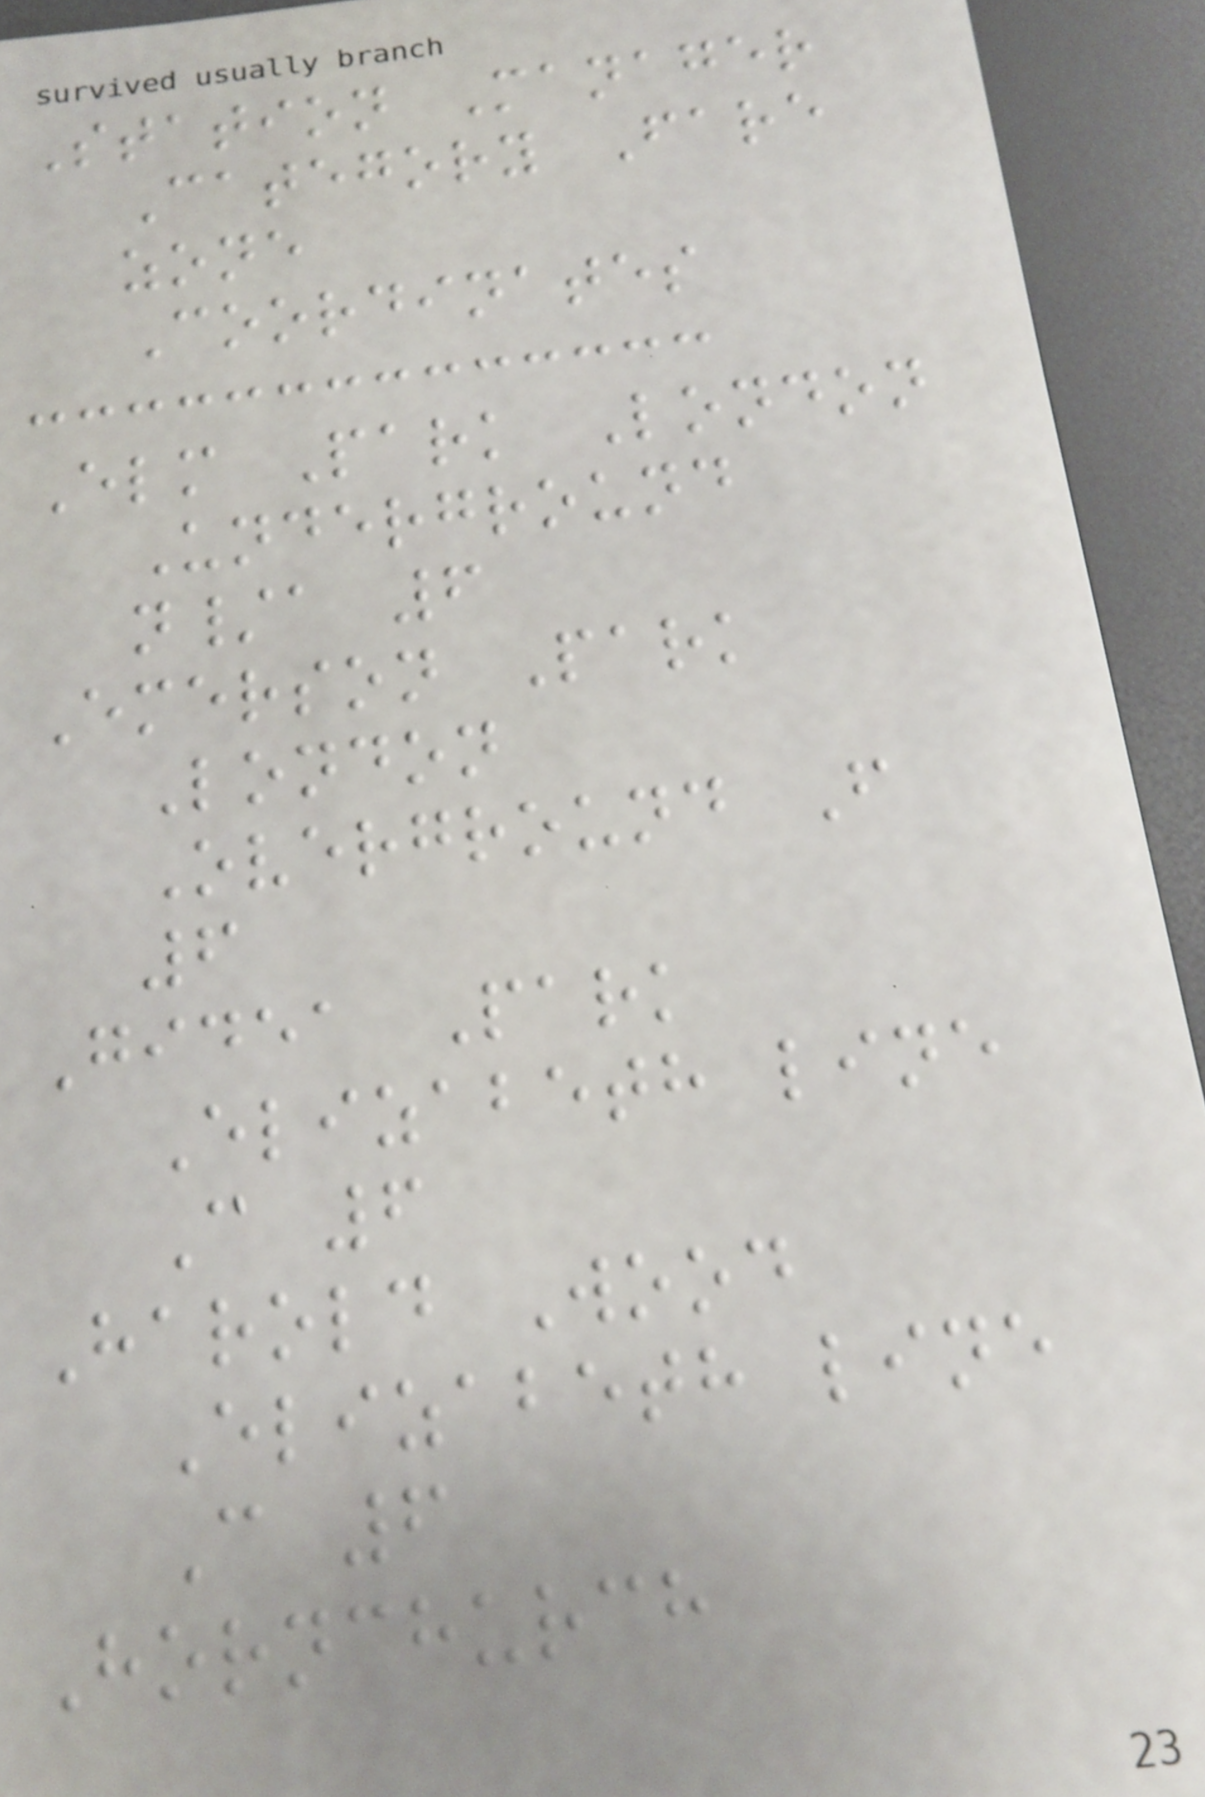Station Manager
Category Fare
zone
Coordinates
Elm Park London
Underground
n/a 6
Emerson Park
London
Overground F
6
Gidea Park
Elizabeth line
C 6
Harold Wood
Elizabeth line
C 6
Hornchurch
